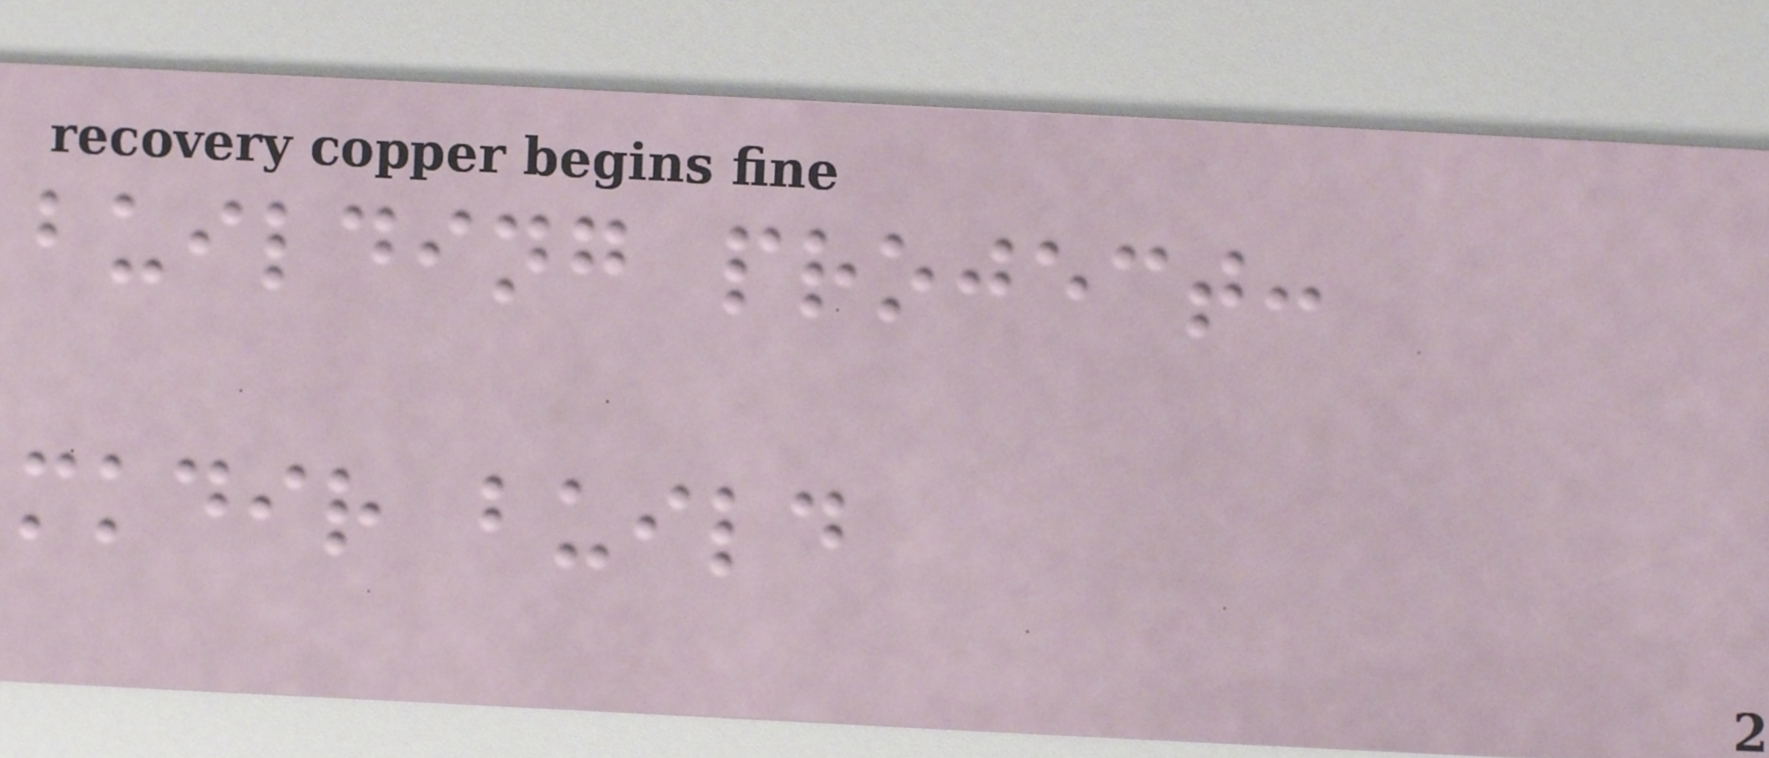building project:
mkdir build
